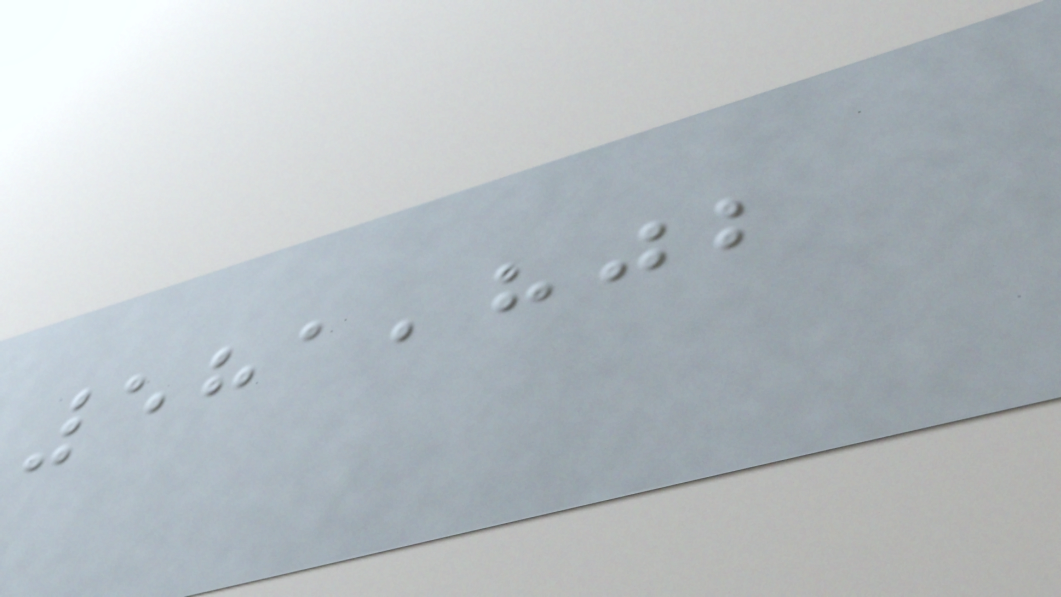581,802
